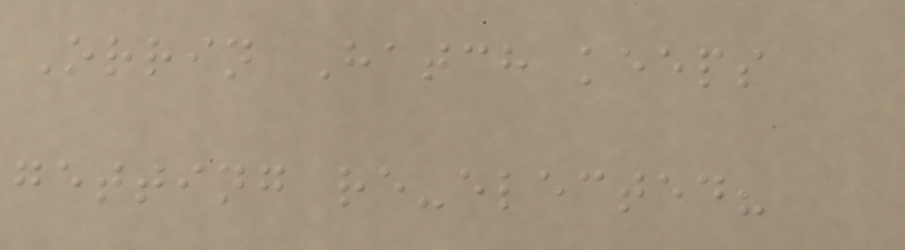Orrin Hatch keeps
getting re-elected?
